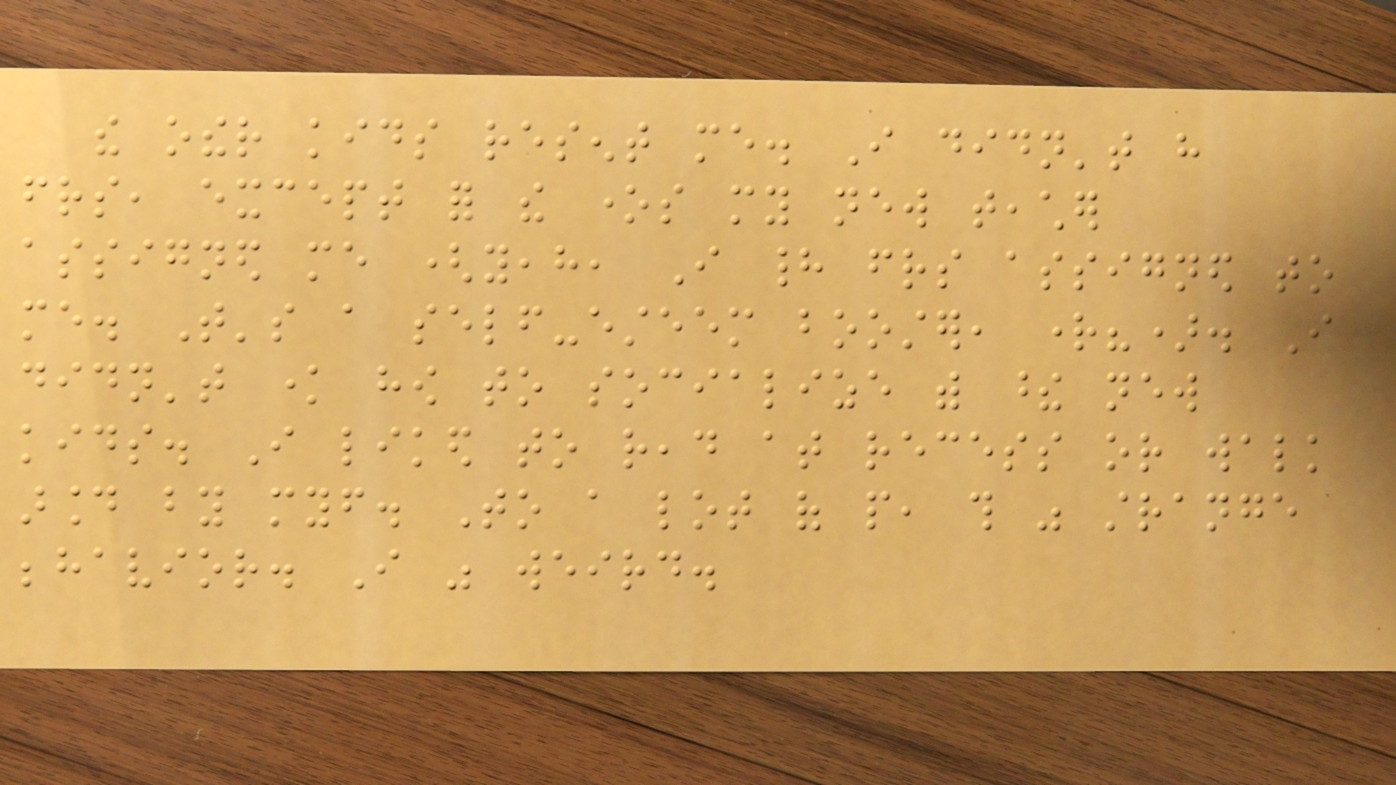the other kids resent me. I didn't have
friends, except for the ones my new teacher
assigned me (yeah, I had friends assigned to
me. That's a self-esteem booster, right?). I
didn't know how to socialize with these new
kids. I liked to read at recess or walk
around by myself. To a lot of people, this was strange
behavior. I was weird.
